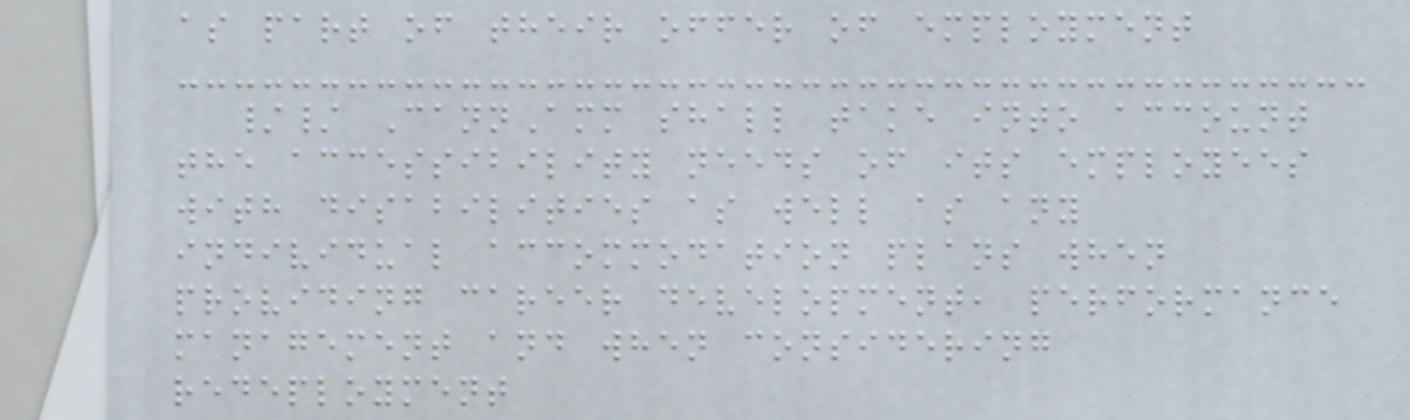as part of their offer of employment
// CannAmm shall take into account
the accessibility needs of its employees
with disabilities as well as any
individual accommodation plans when
providing career development, performance
management and when considering
redeployment
